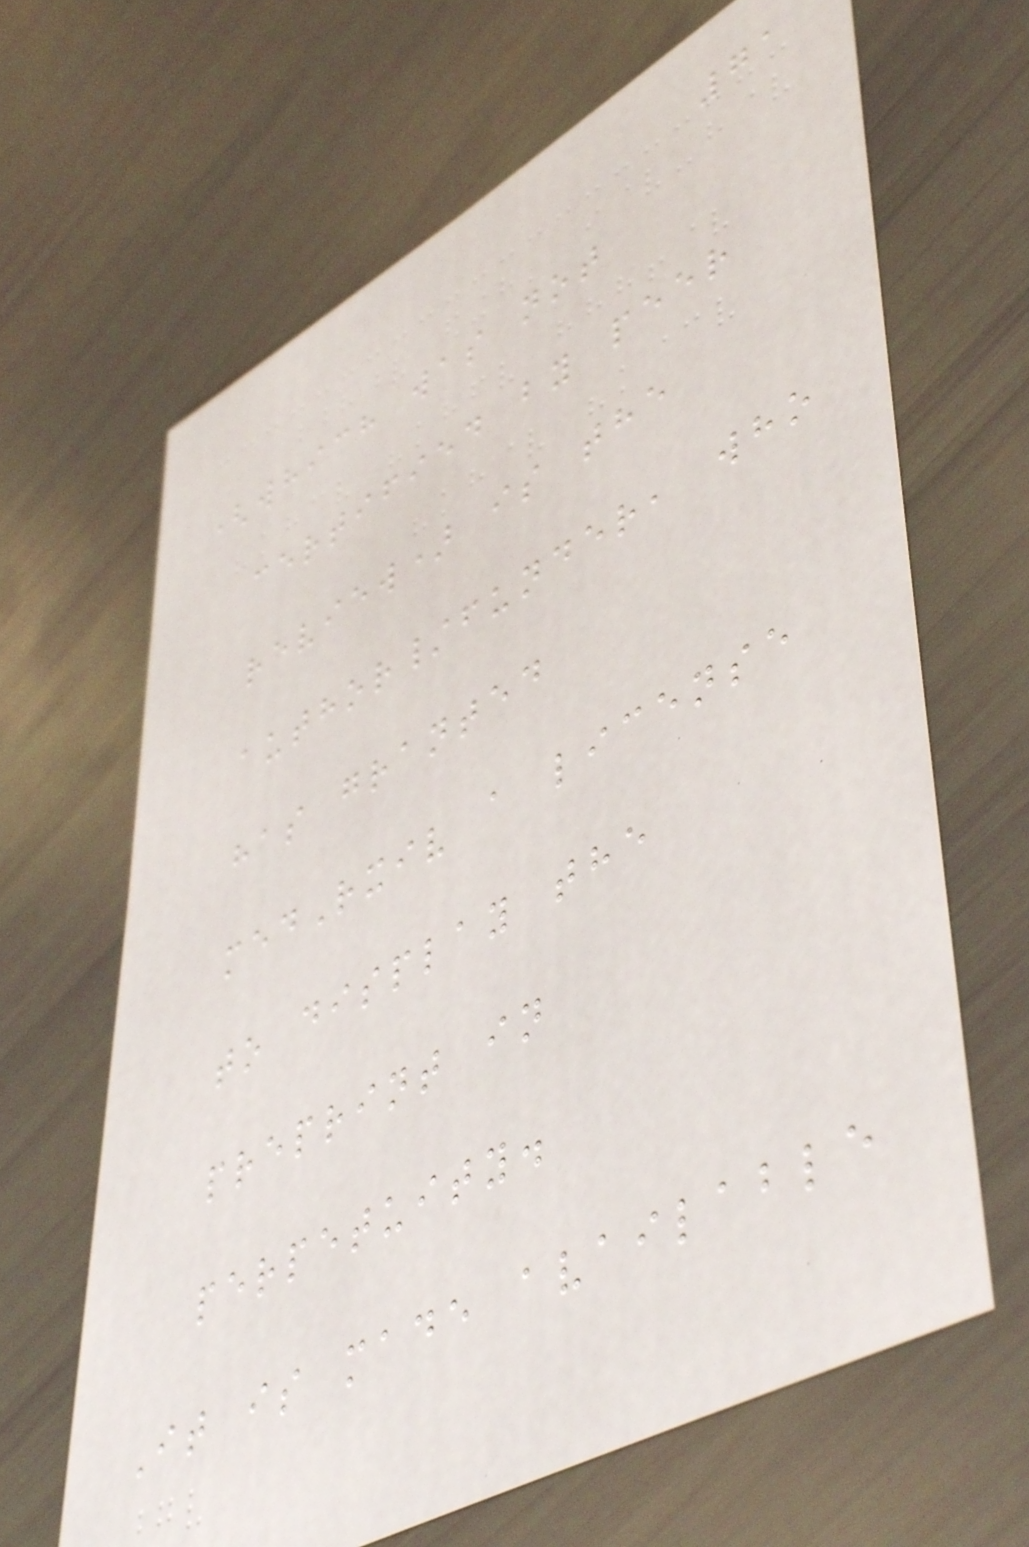71
(which was not
certified by peer
review) is the
author/funder, who
has granted
medRxiv a license
to display the
preprint in
perpetuity.
It is made available
